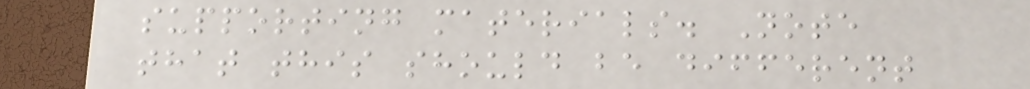supporting materials. Note
that this should be different
